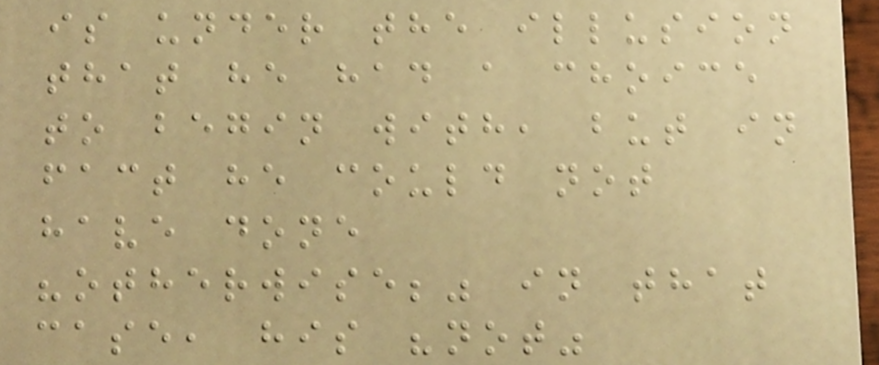is under the illusion
that he had a choice
to begin with, but in
fact he could not
have done
"otherwise;" in that
case, his "not"
